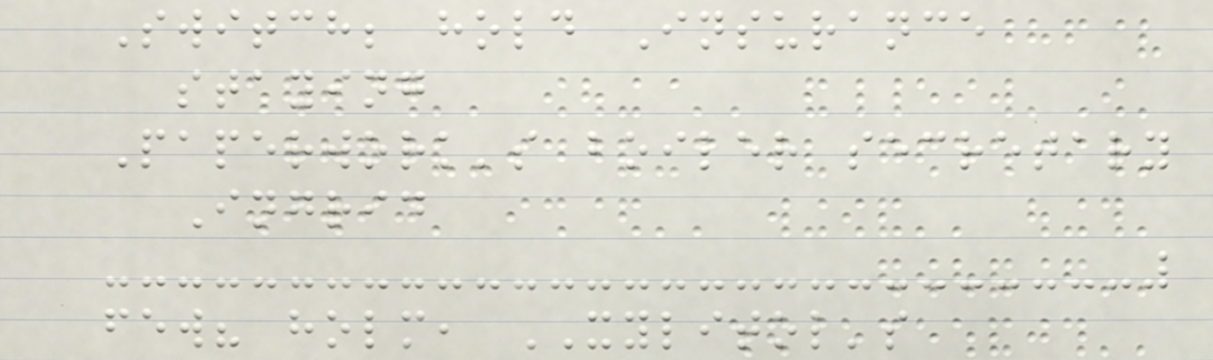Switch; hold Insurance
staying
Paperwork's boiler secretary
Ingrid
few? holm, XYLITOL's
